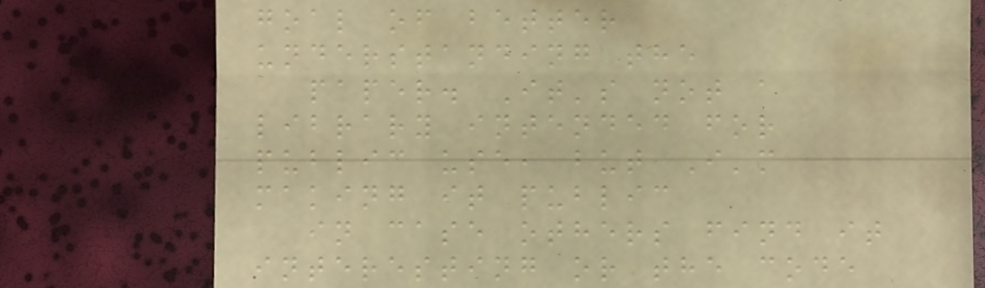goal of better
understanding the
paper. It's not a
library intended for
public use, but I'm
making it public
in case others find it
interesting or the code
